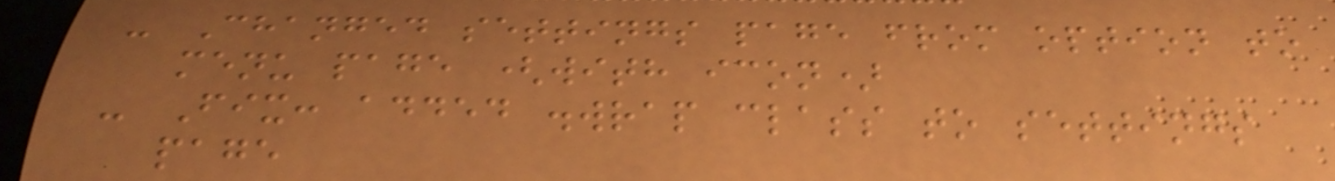- Changed settings page from option to
menu page (with icon)
- Fix: added .wrap class to settings
page
